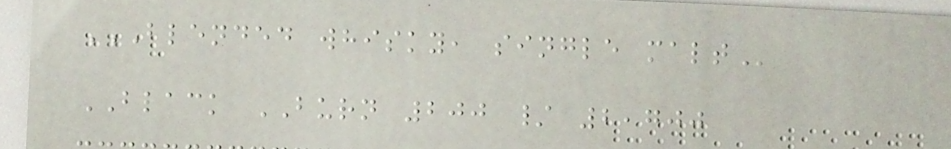BLENDED WHISKY, SINGLE MALT
BLACK BURN 200 / 2,700
